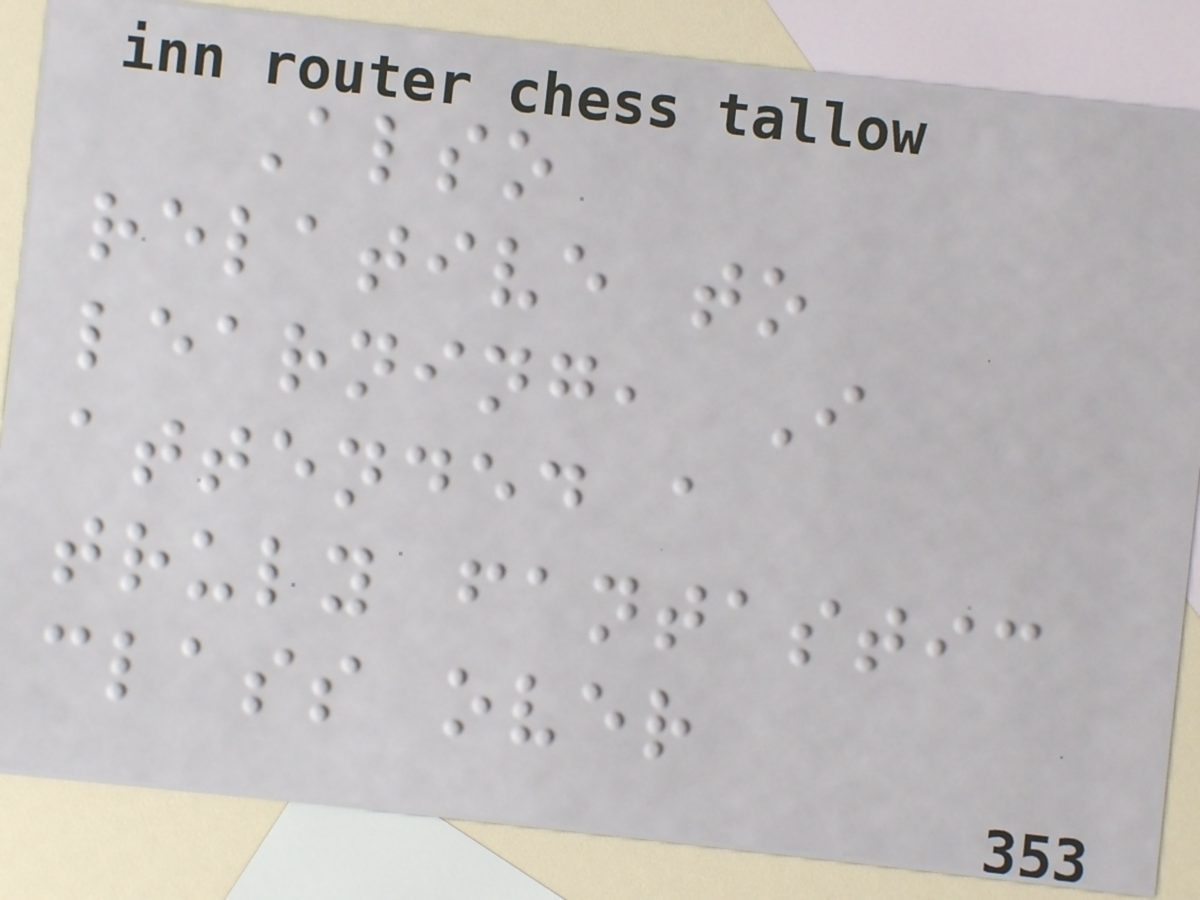Also
relative to
learning, I
attended a
truly fantastic
class over
